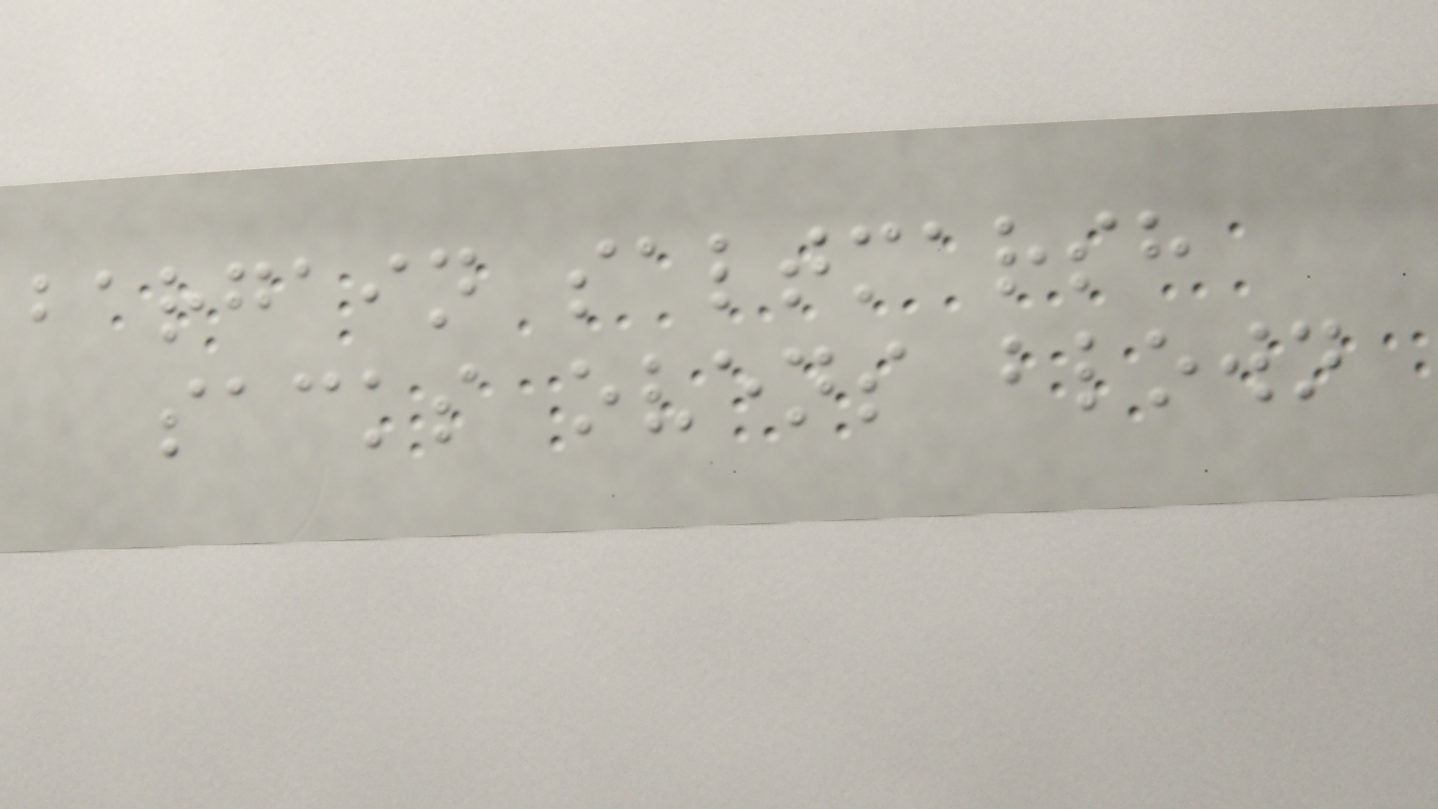bargain saltmarsh
sacks ovens blown
